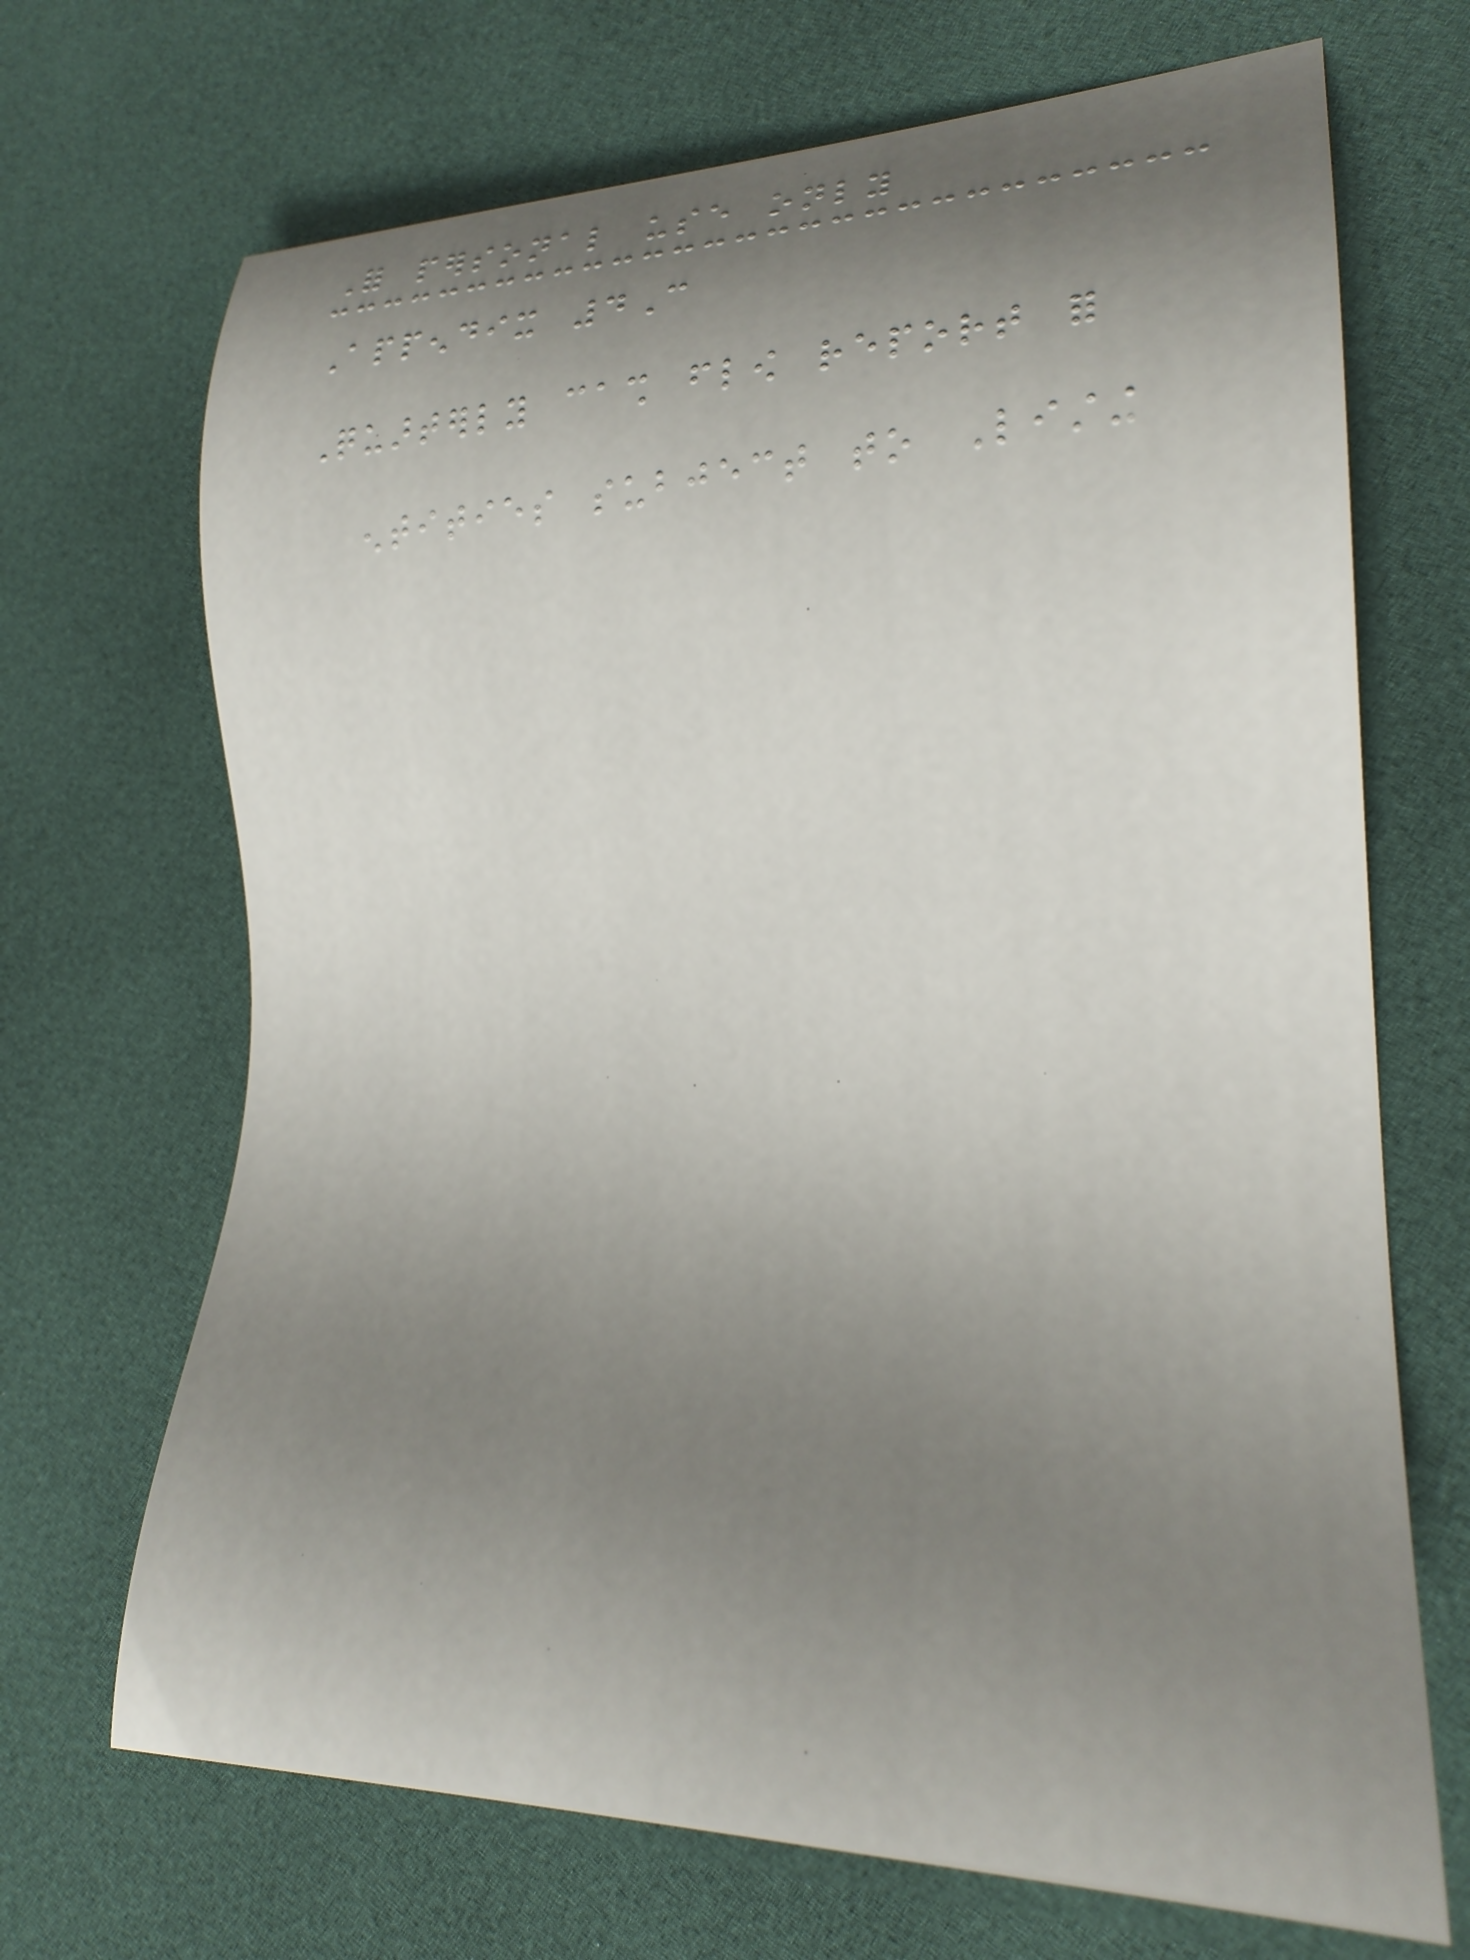For personal use only
Appendix 4C
Quarterly cash flow report for
entities subject to Listing
